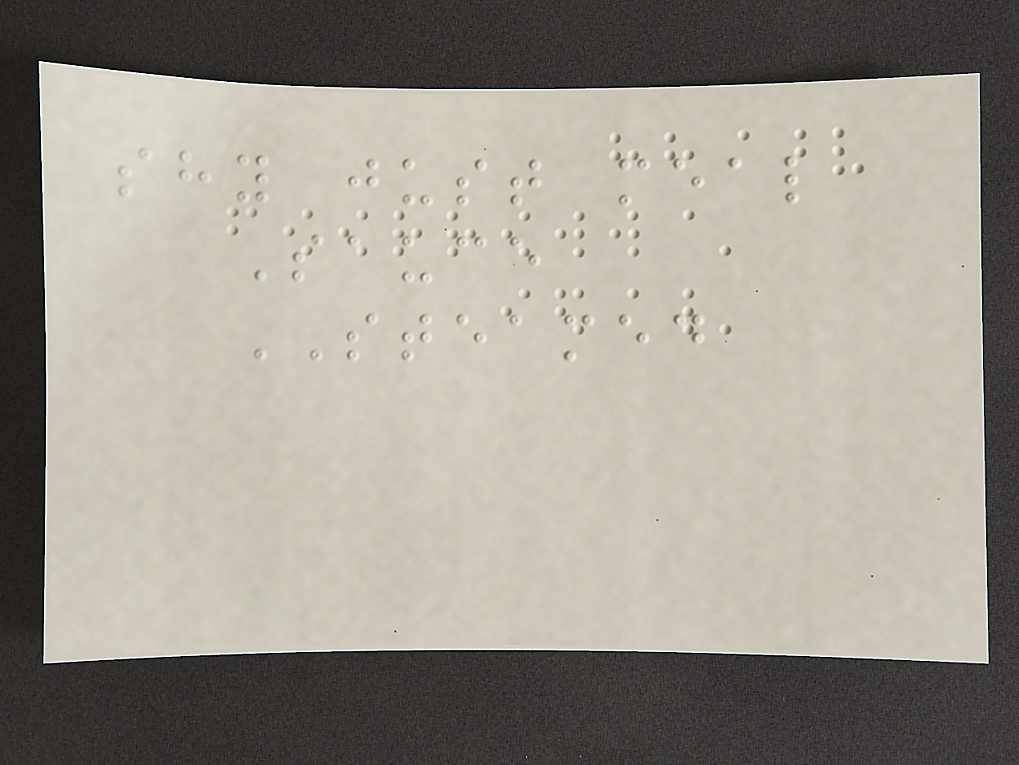shy just meal
Sauce
STEAMED
